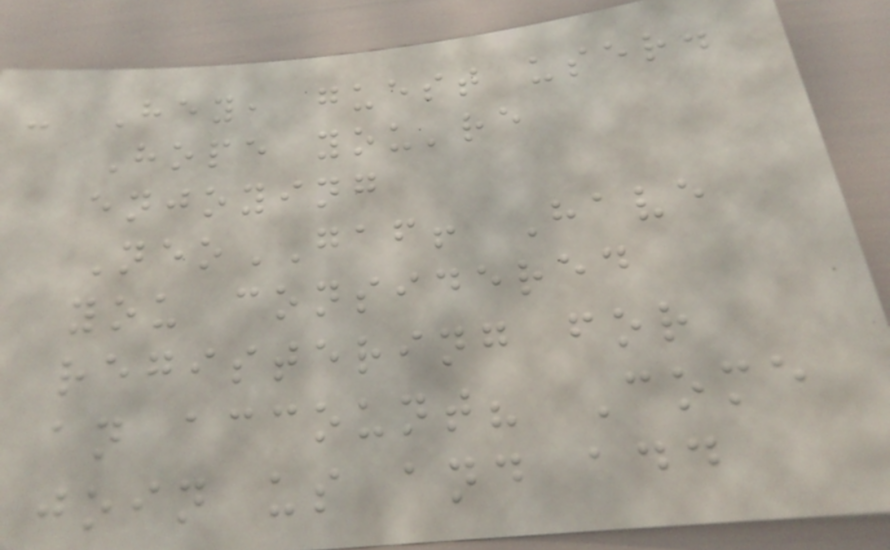- Hey, guest user.
Hope you're
enjoying
NeoGAF! Have
you considered
registering for
an account? Come
join us and add
